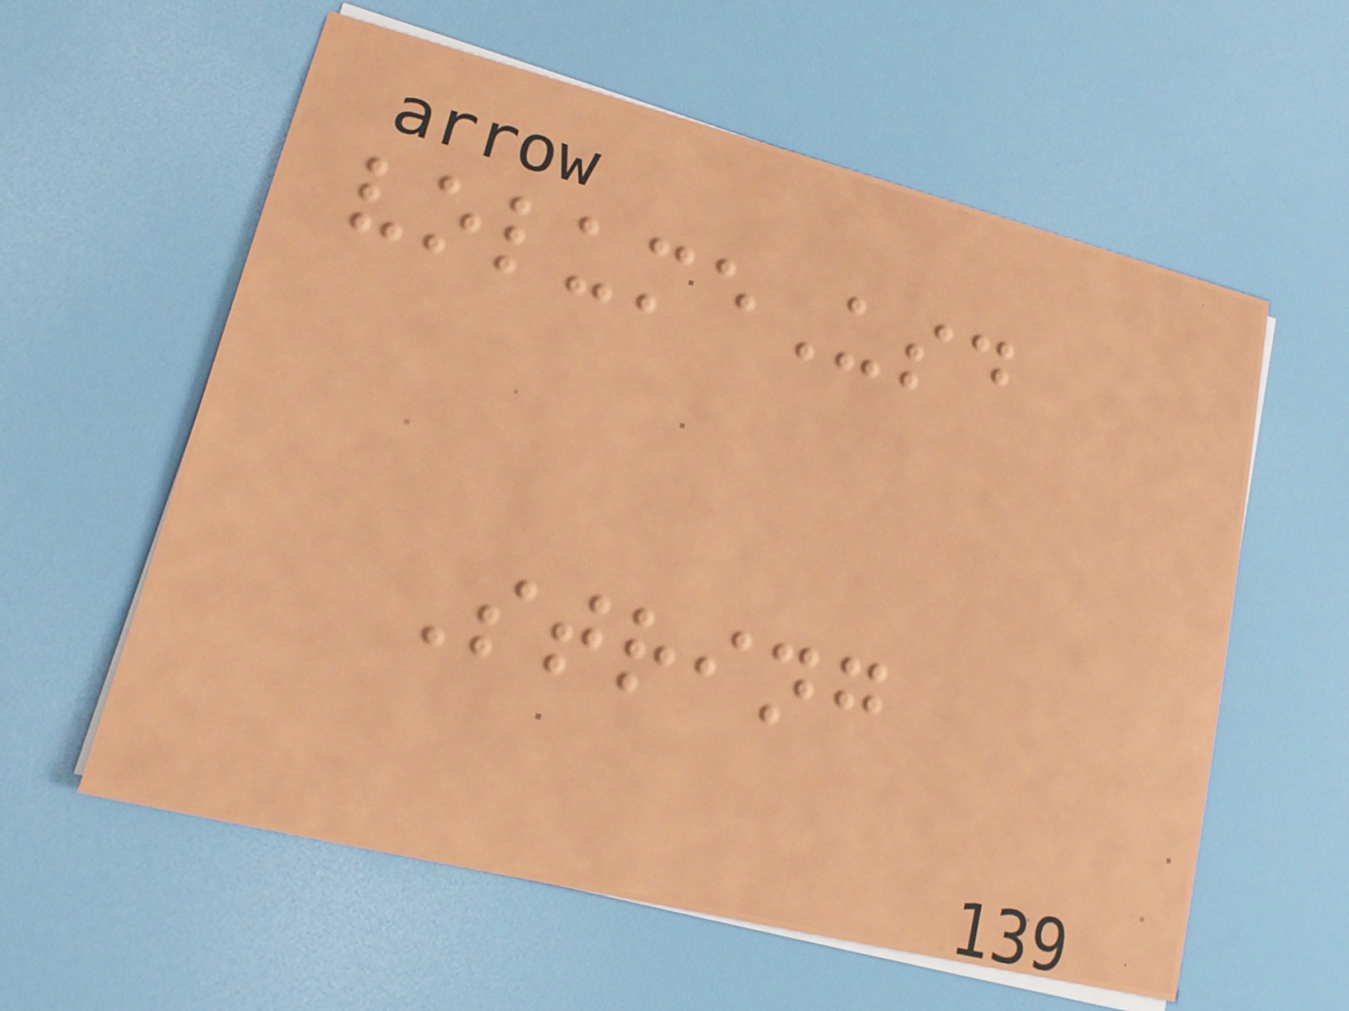volumeUsd
String
